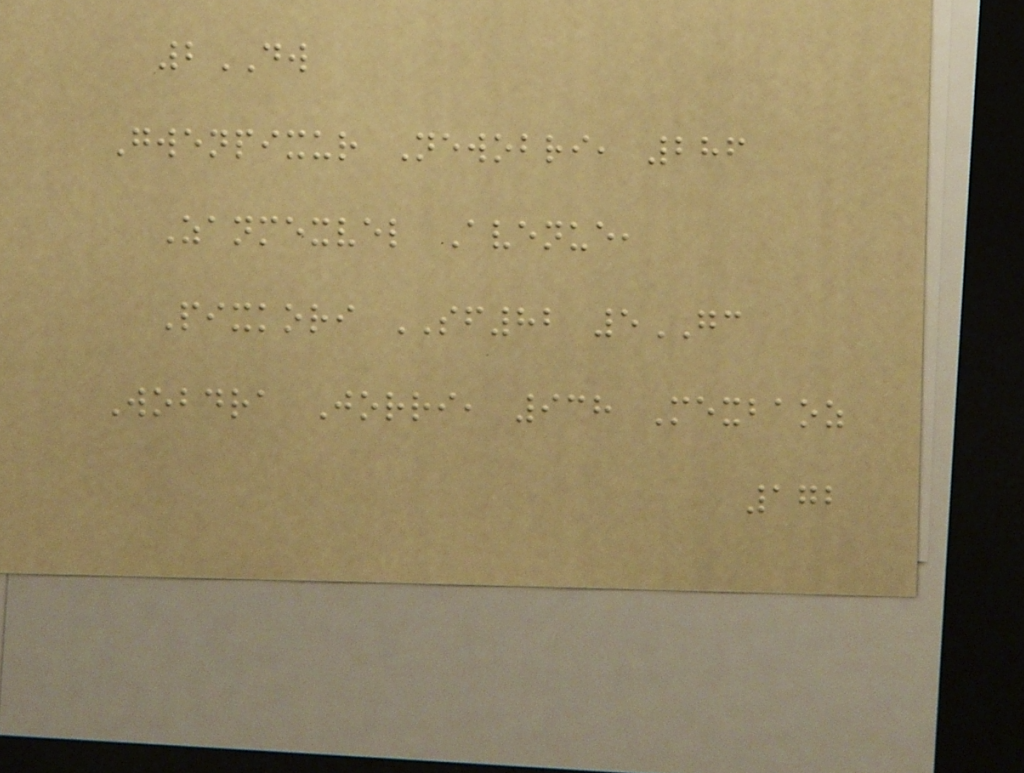2DW
Gwenpixur Newobri, 286
Zanmexvel Avenue,
Pixkori SF82 5GC
Wobdra Jorri, 938 Mexbaoz
172
